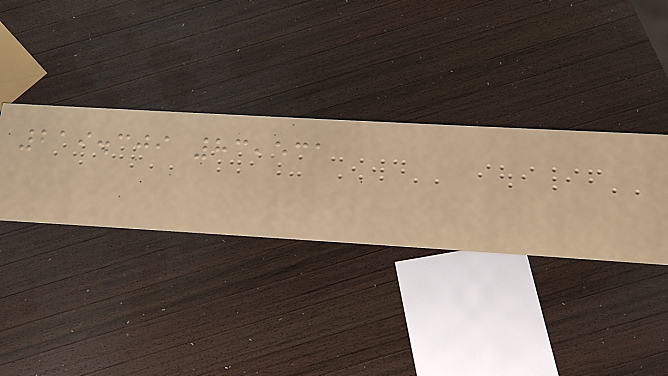219.309 83,531
